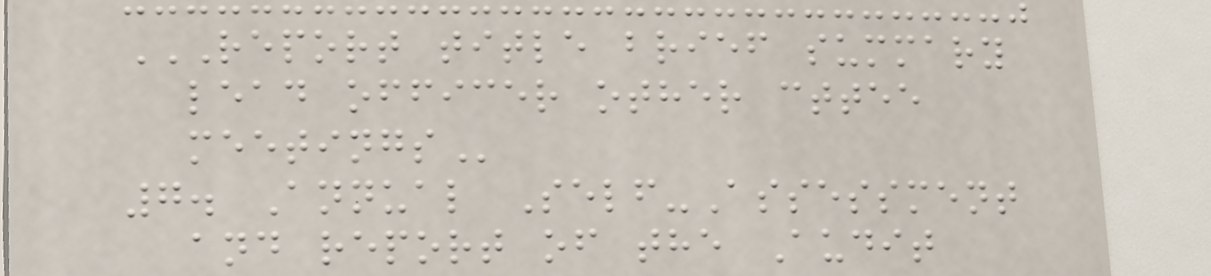REPORT TITLE BRIEF SUMMARY
LEAD OFFICER OTHER CTTEE
MEETINGS
7. Annual Self-Assessment
and report of the Audit
